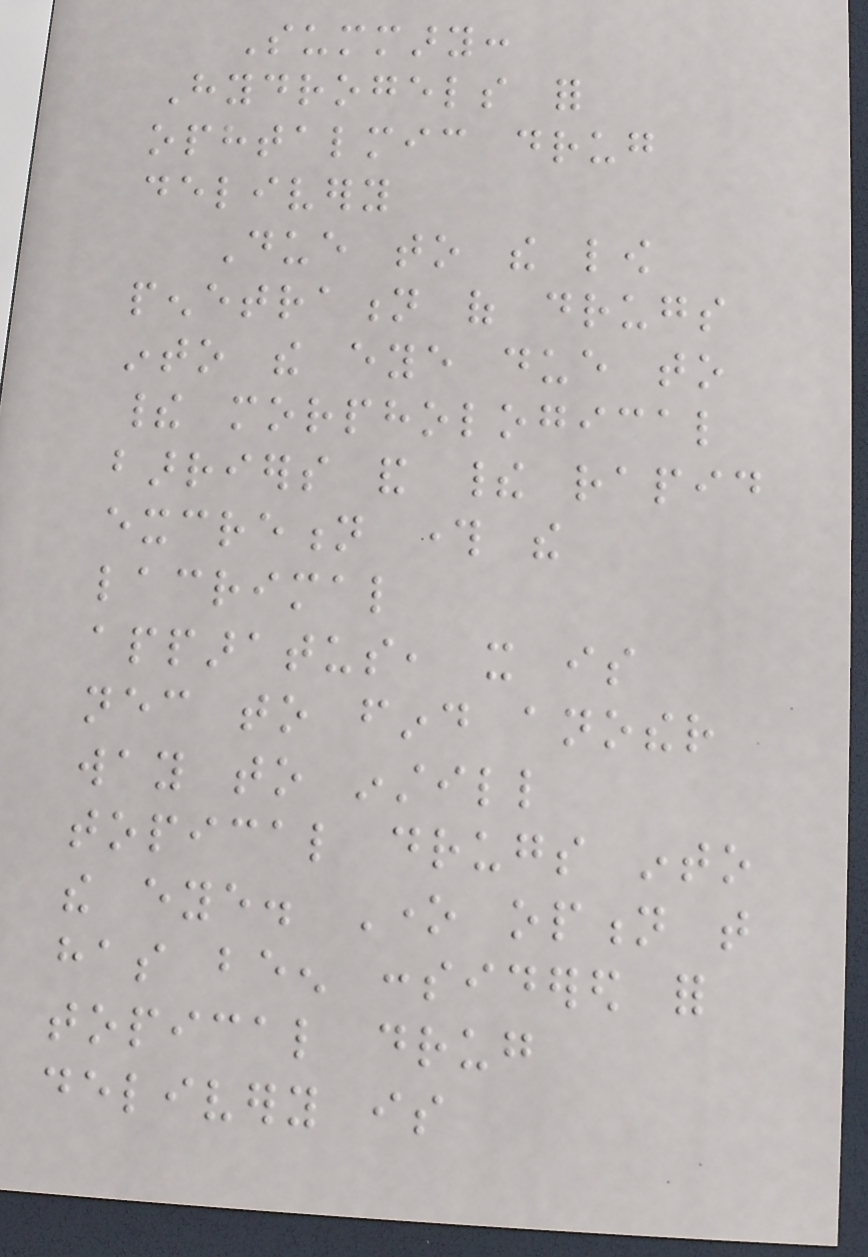Summary:
Hydrogels for
ophtalmic drug
delivery
Due to the low
penetration of drugs
into the eye due to
their morphological
barriers and their rapid
excretion through the
lacrimal
apparatus, it is
necessary to find another
way to instill
topical drugs into
the eye. One option that
has been considered for
topical drug
delivery is
